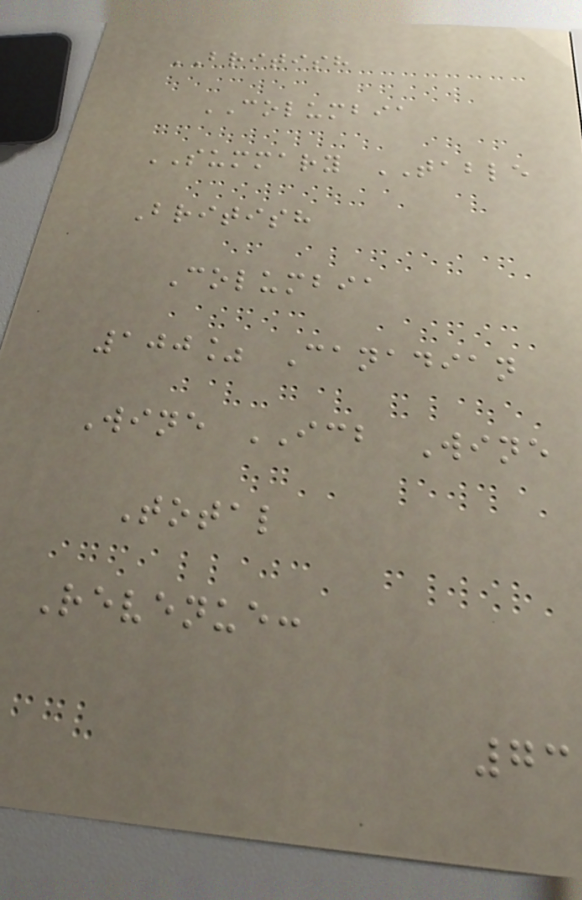BRITISH
COLUMBIA
SUMMARY TABLE
British
Columbia
100% Canadian
Wine ICB Wine
Total
Revenue:
73
